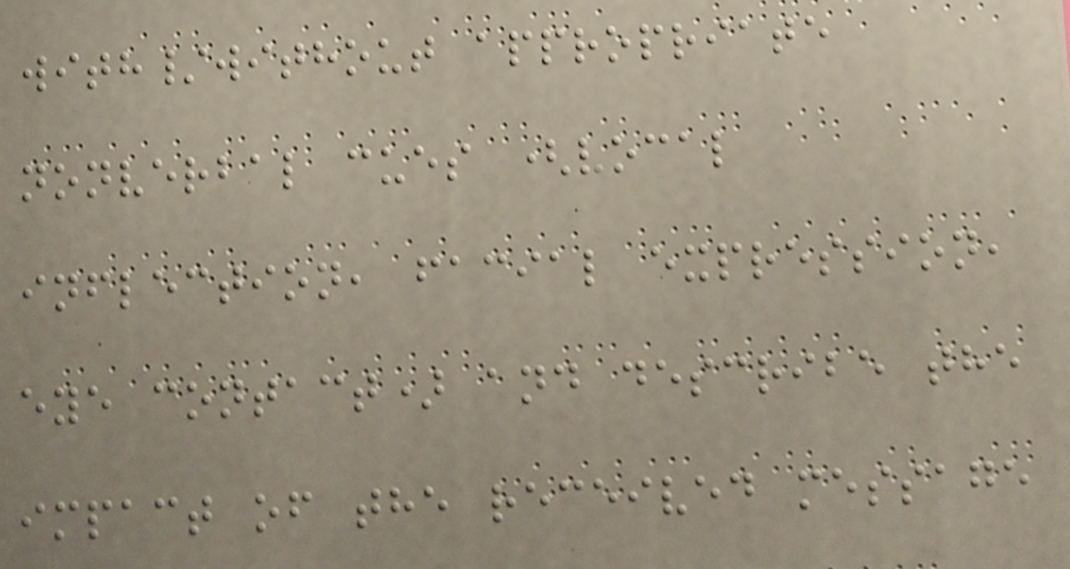with/without appropriate
nonverbal cues (vocal
inflection, facial expression,
eye contact) and describe the
impact of the received message
